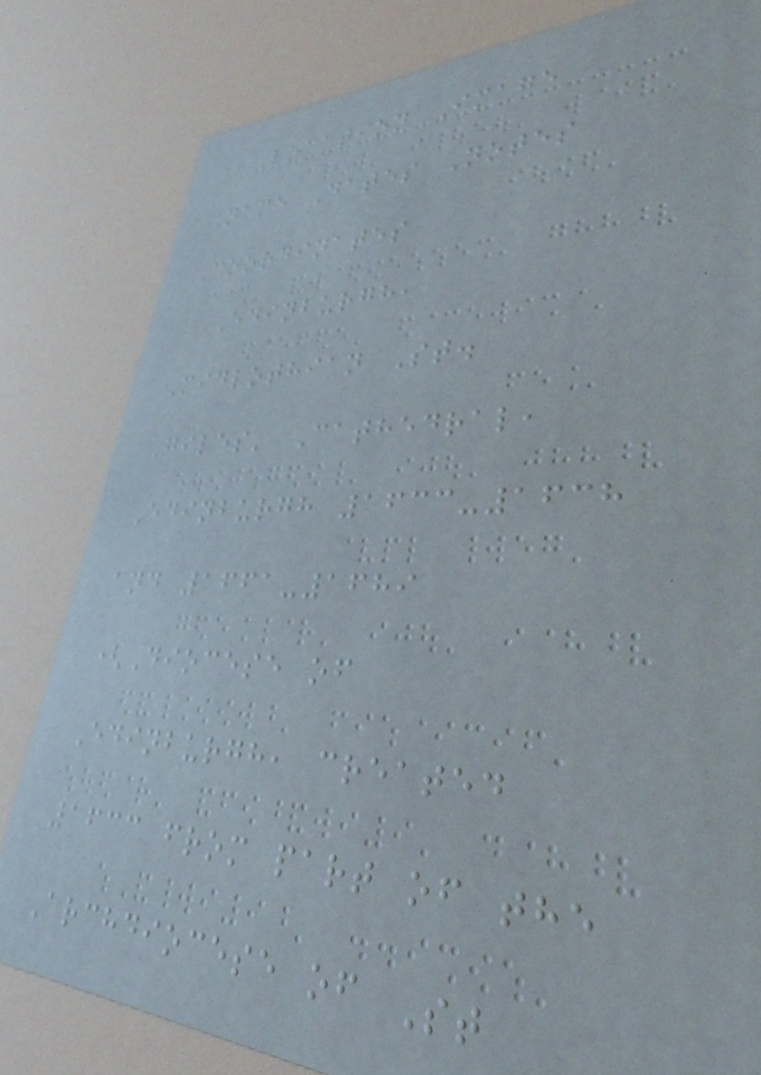Location Image
Name Dates Notes
Coordinates
Edinburgh,
Midlothian St.
Giles' Cathedral,
Edinburgh 1633-1638
and 1661-1689
(Diocese of
Edinburgh, created
1633 from part of the
Archdiocese of St
